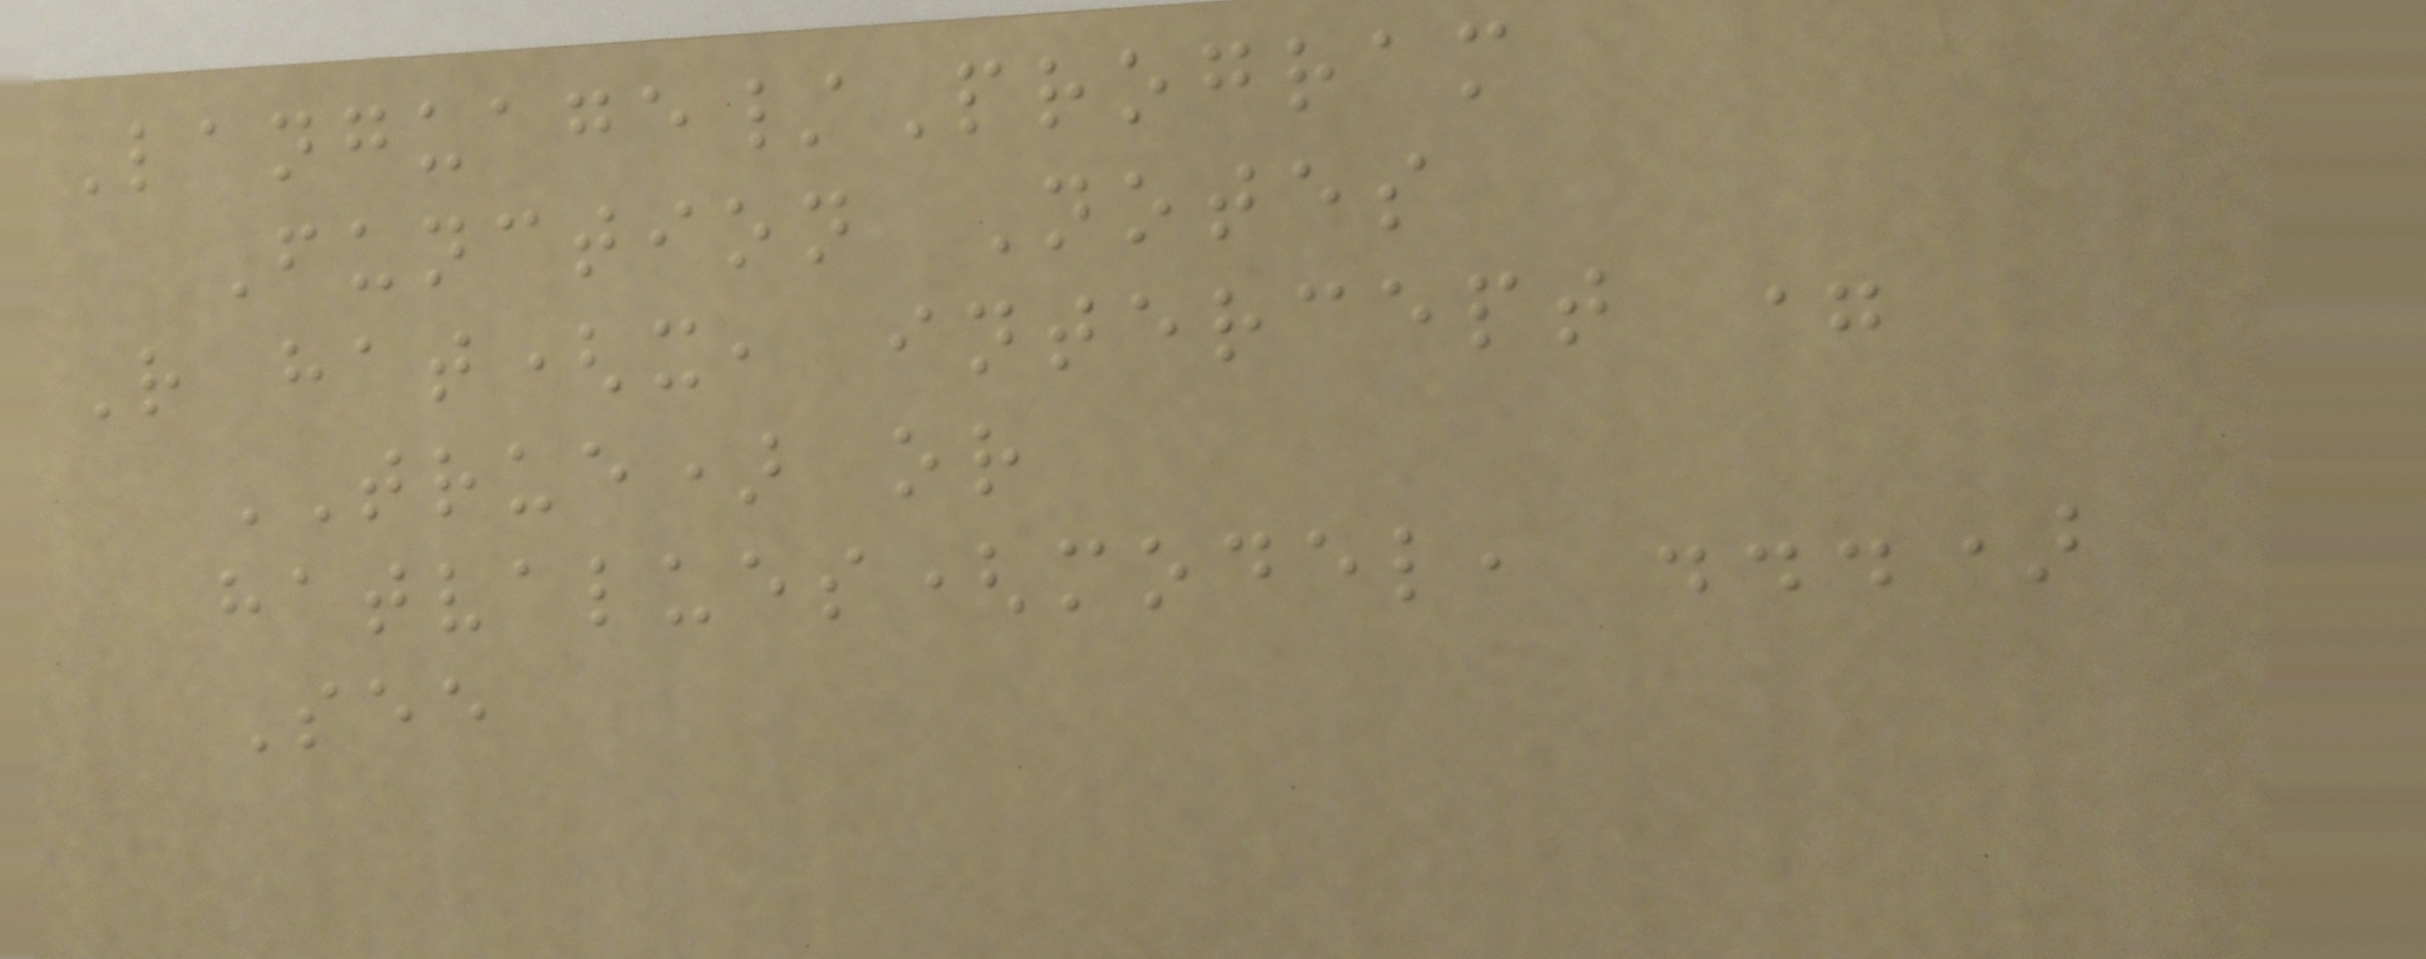Language/Program
Function Notes
R hat(x, intercept =
TRUE) or
hatvalues(model, ...)
See
